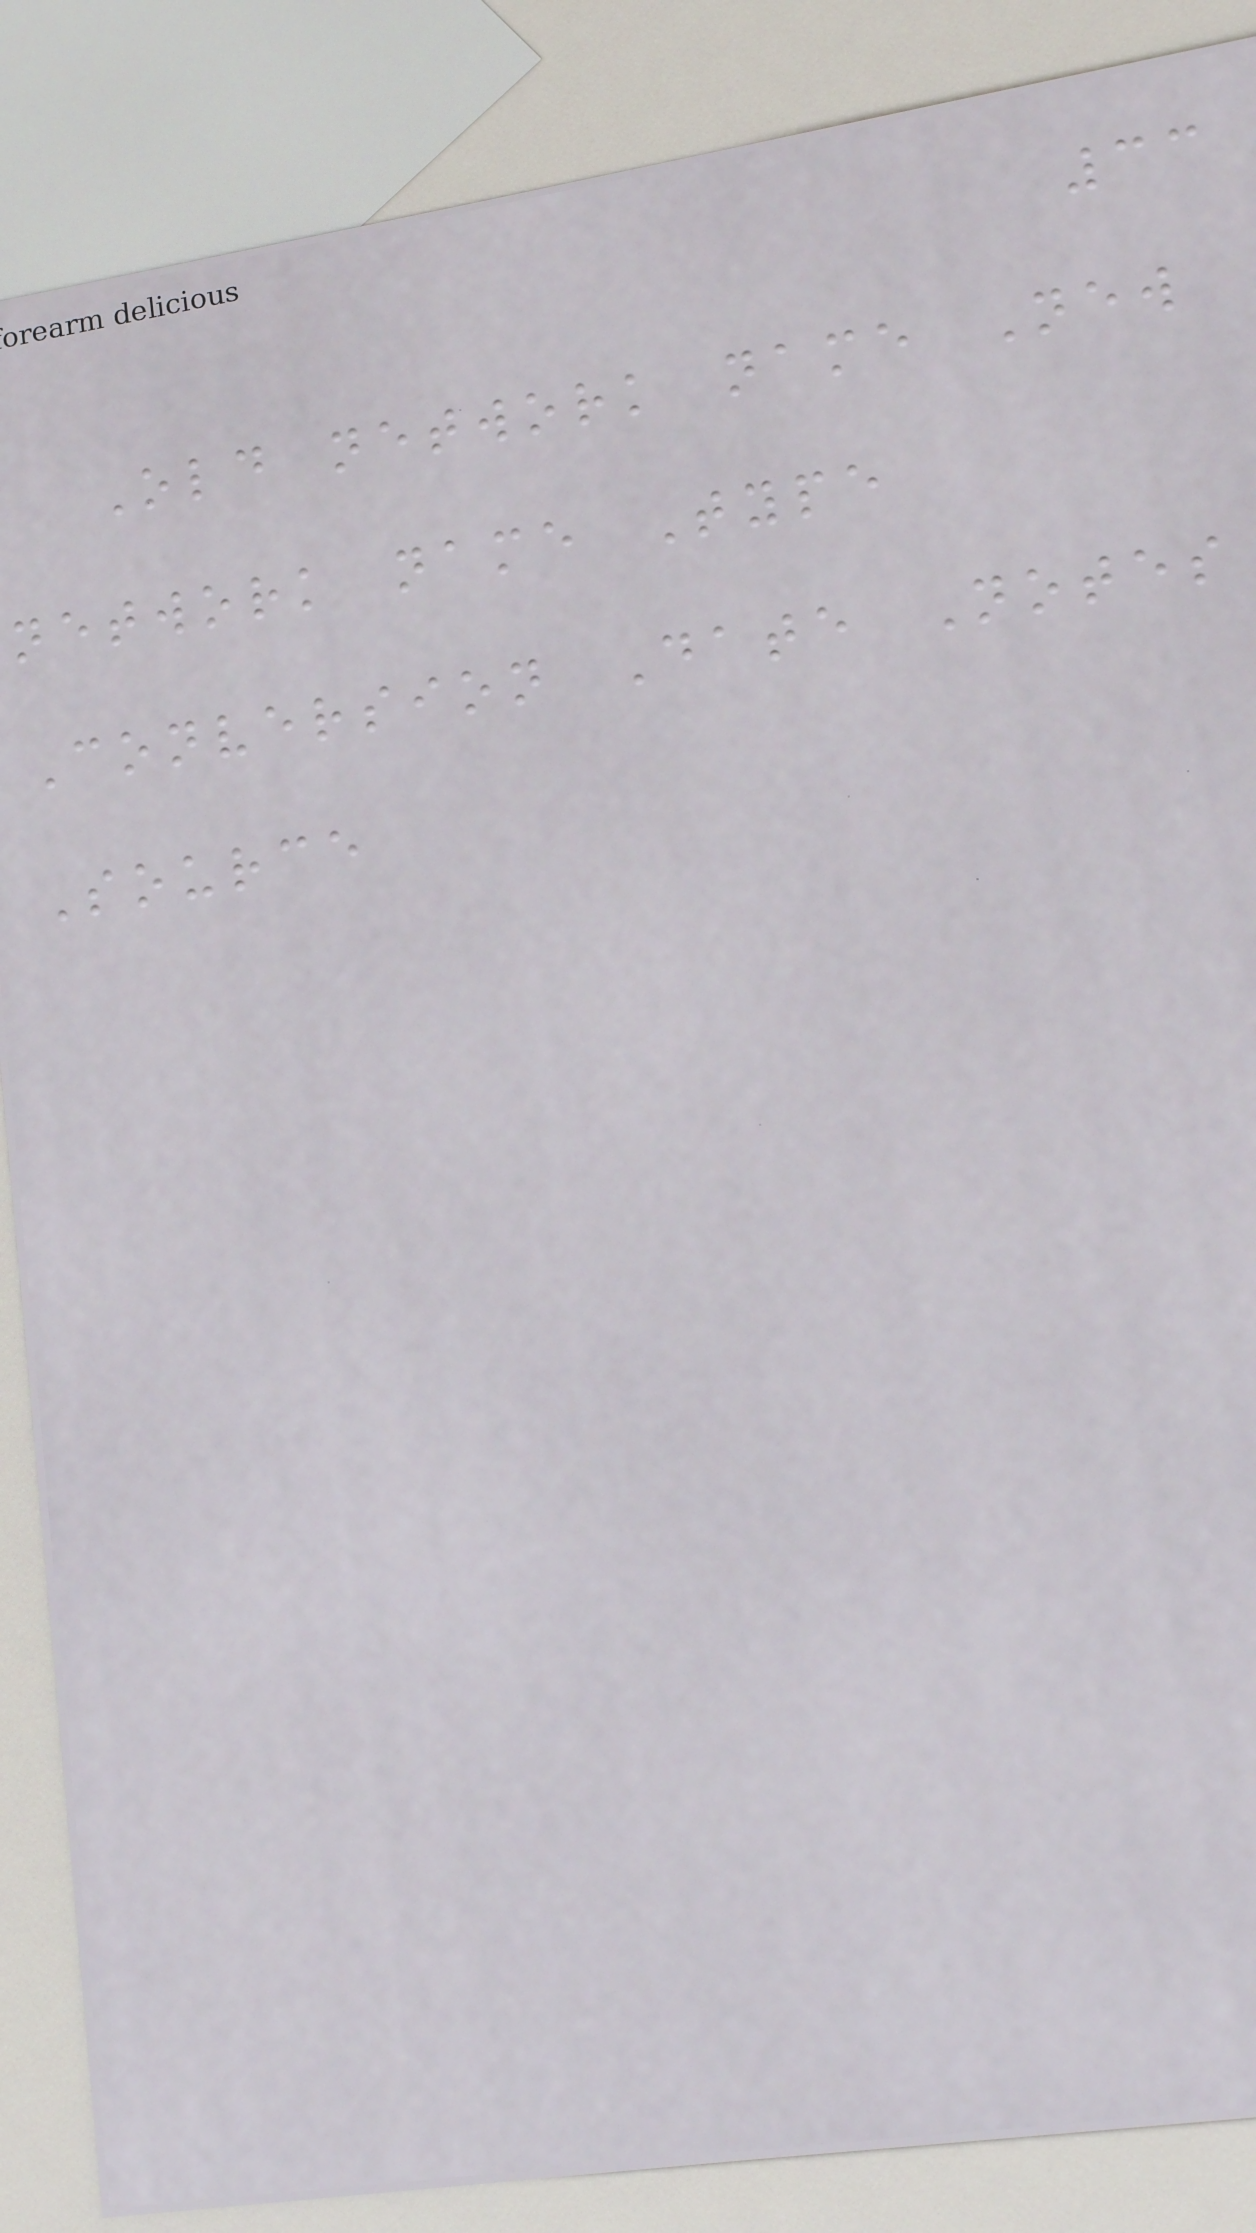33
Old network name New
network name Type
Conversion Date Notes
Source
